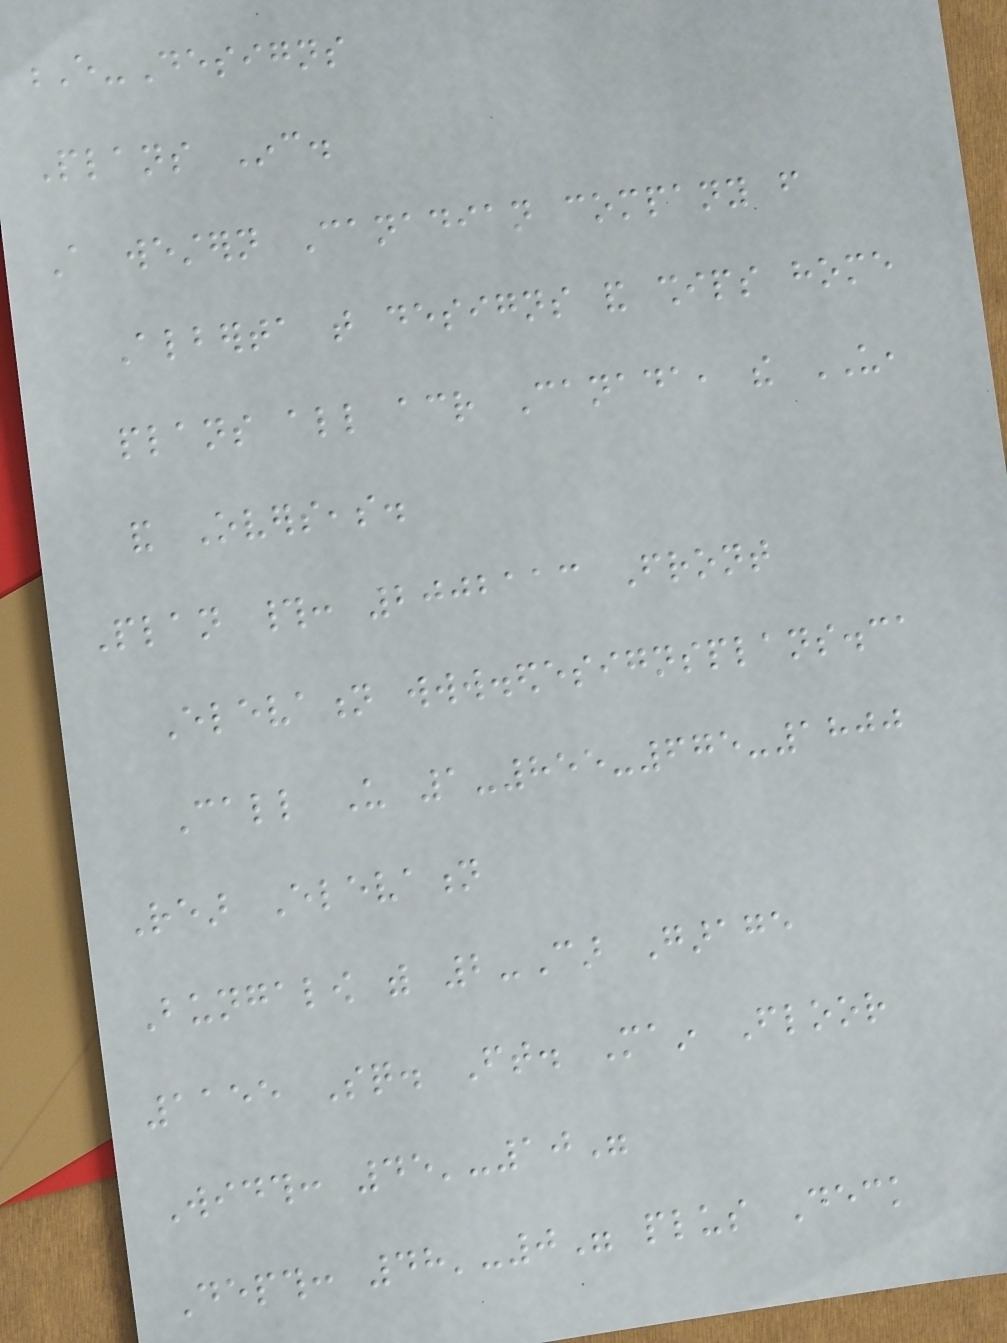E-Designs
Plans Inc.
A western Canadian company from
Alberta that designs and ships home
plans all across Canada, the US,
and Overseas.
Plan #: 2002113 Front
Elevation www.edesignsplans.ca
Call Us 1-855-675-1800
Rear Elevation
Bungalow with 2-Car Garage
1155 Sq. Ft. Main Floor
Width: 45'-10"
Depth: 48'-0" plus Deck
